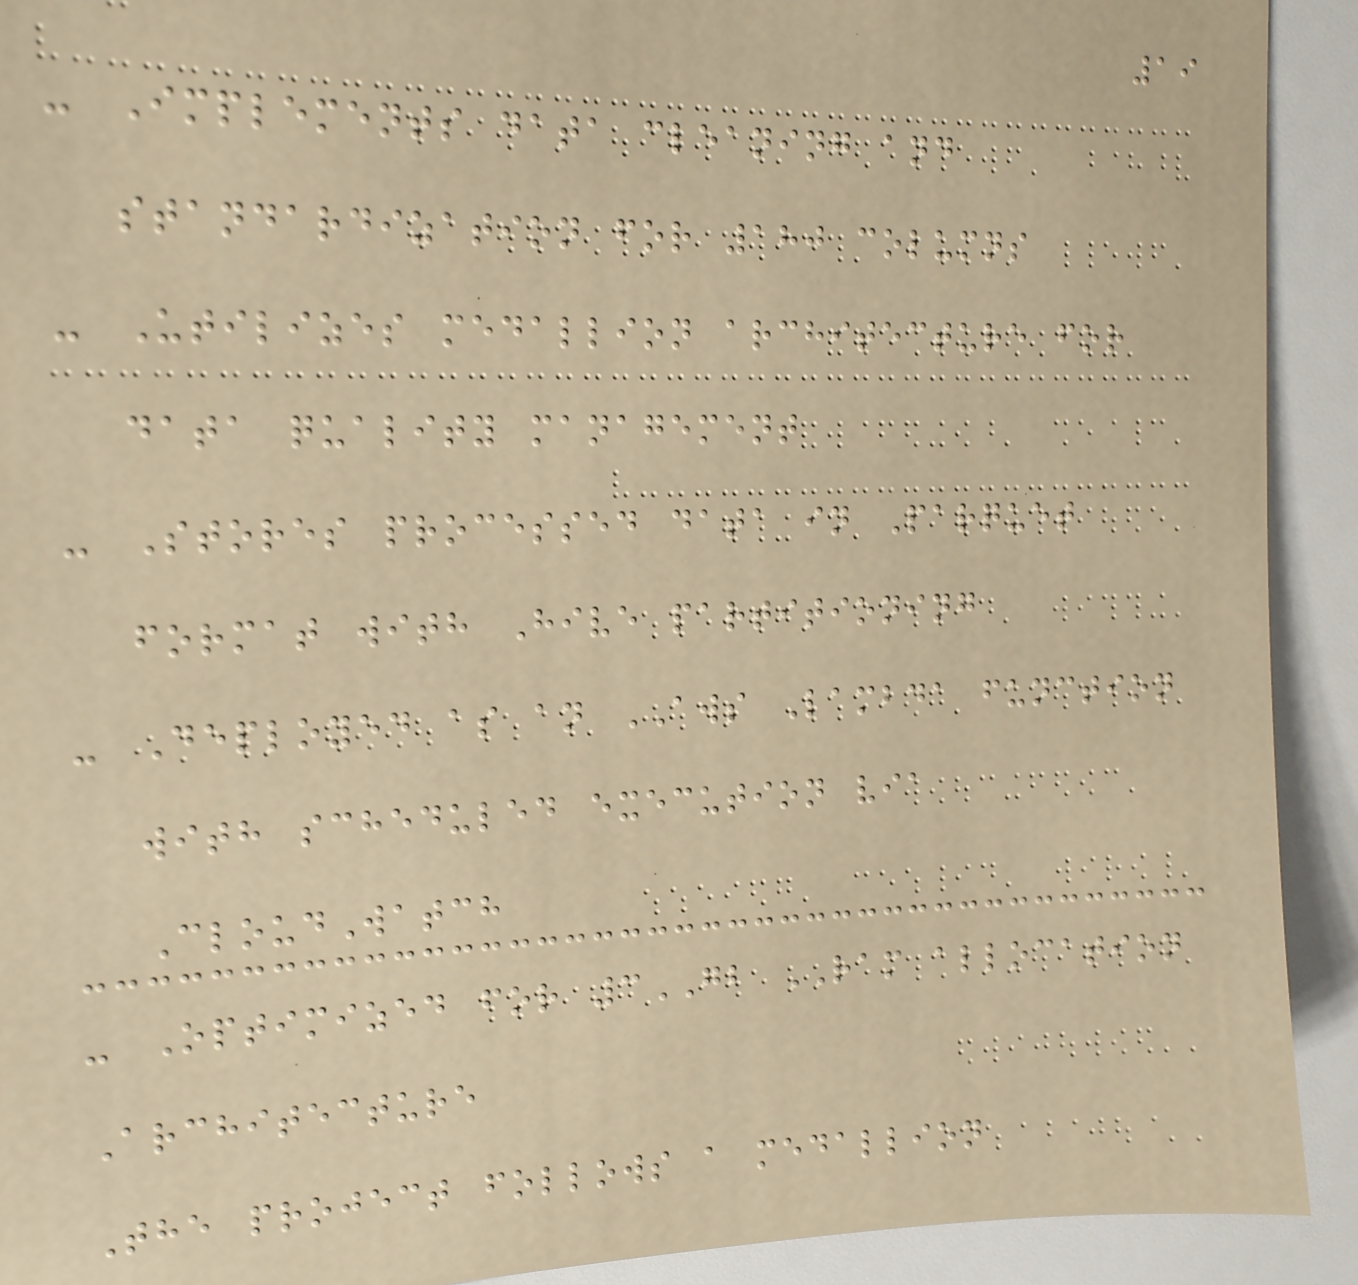19
- Implements data cleaning and
standardization for 180 columns
- Utilizes medallion architecture for
data quality management
- Stores processed data in Parquet
format with Hive partitioning
- Deployed as an AWS Lambda function
with scheduled execution via
CloudWatch
- Optimized for 3GB RAM allocation
Architecture
The project follows a medallion
